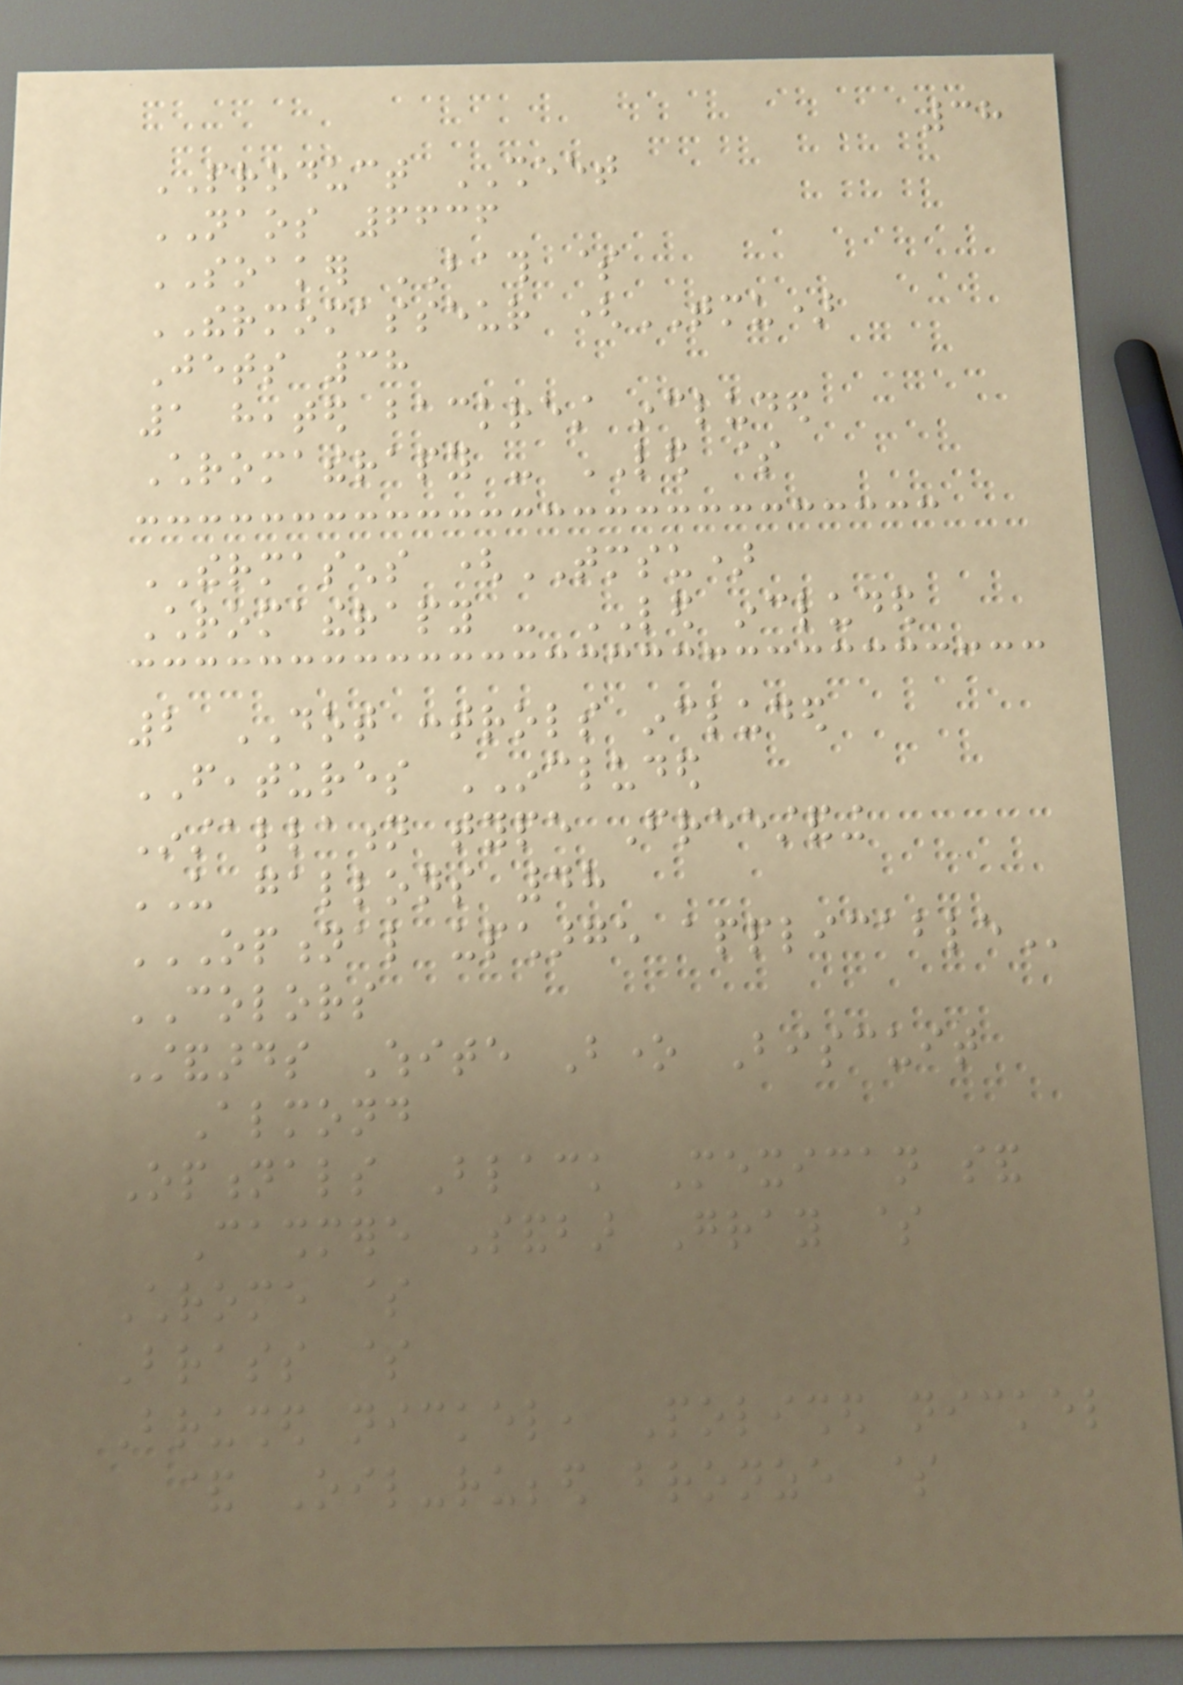38
PRODUCT SHEET
NAOS 6636
SOAKER BATH $
THERMOMASSEUR (TMU)
Jets 38
1 heated backrest included
Chromatherapy - LED $
THERMASENS (TMSU)
Chromatherapy - LED included
2 DOT controls included
FEATURES INCLUDED
Installation type Freestanding
US gallons 48
OPTIONAL UPCHARGE APPLICABLE
COLORS
Standards White Bone Biscuit
Almond
Optionals Black Mexican sand
Cashmere Sandbar Gray $
Chrome $
Brass $
Brushed nickel, Polished nickel
& Oil-rubbed bronze $
